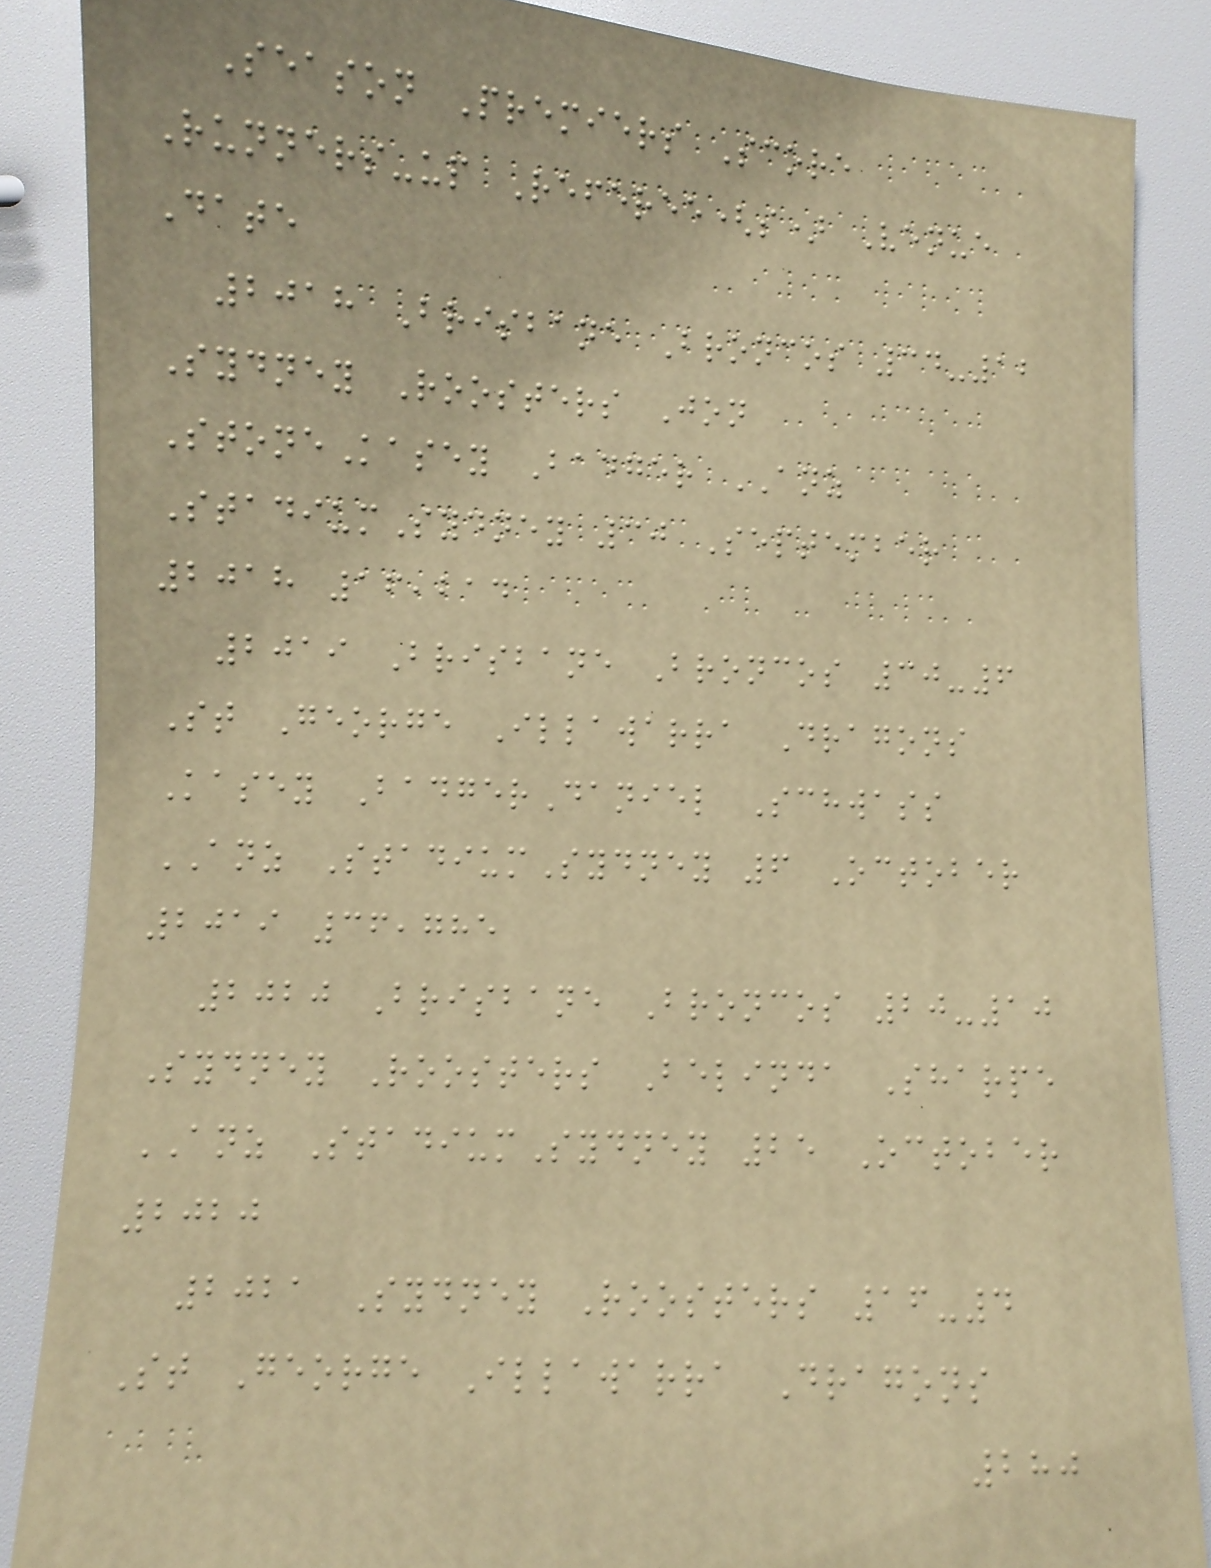Season Premiers Score
Runners-up Referee(s) Venue
Date
2018 Brisbane Broncos 34-12
Sydney Roosters Jon
StoneKasey Badger ANZ
StadiumSydney 30 September
2018 16,214
2019 Brisbane Broncos 30-6
St George Illawarra Dragons
Kasey BadgerDaniel Schwass
ANZ StadiumSydney 6 October
2019 36,785
2020 Brisbane Broncos 20-10
Sydney Roosters Belinda Sharpe
ANZ StadiumSydney 25 October
2020
2021 Sydney Roosters 16-4
St George Illawarra Dragons
280
